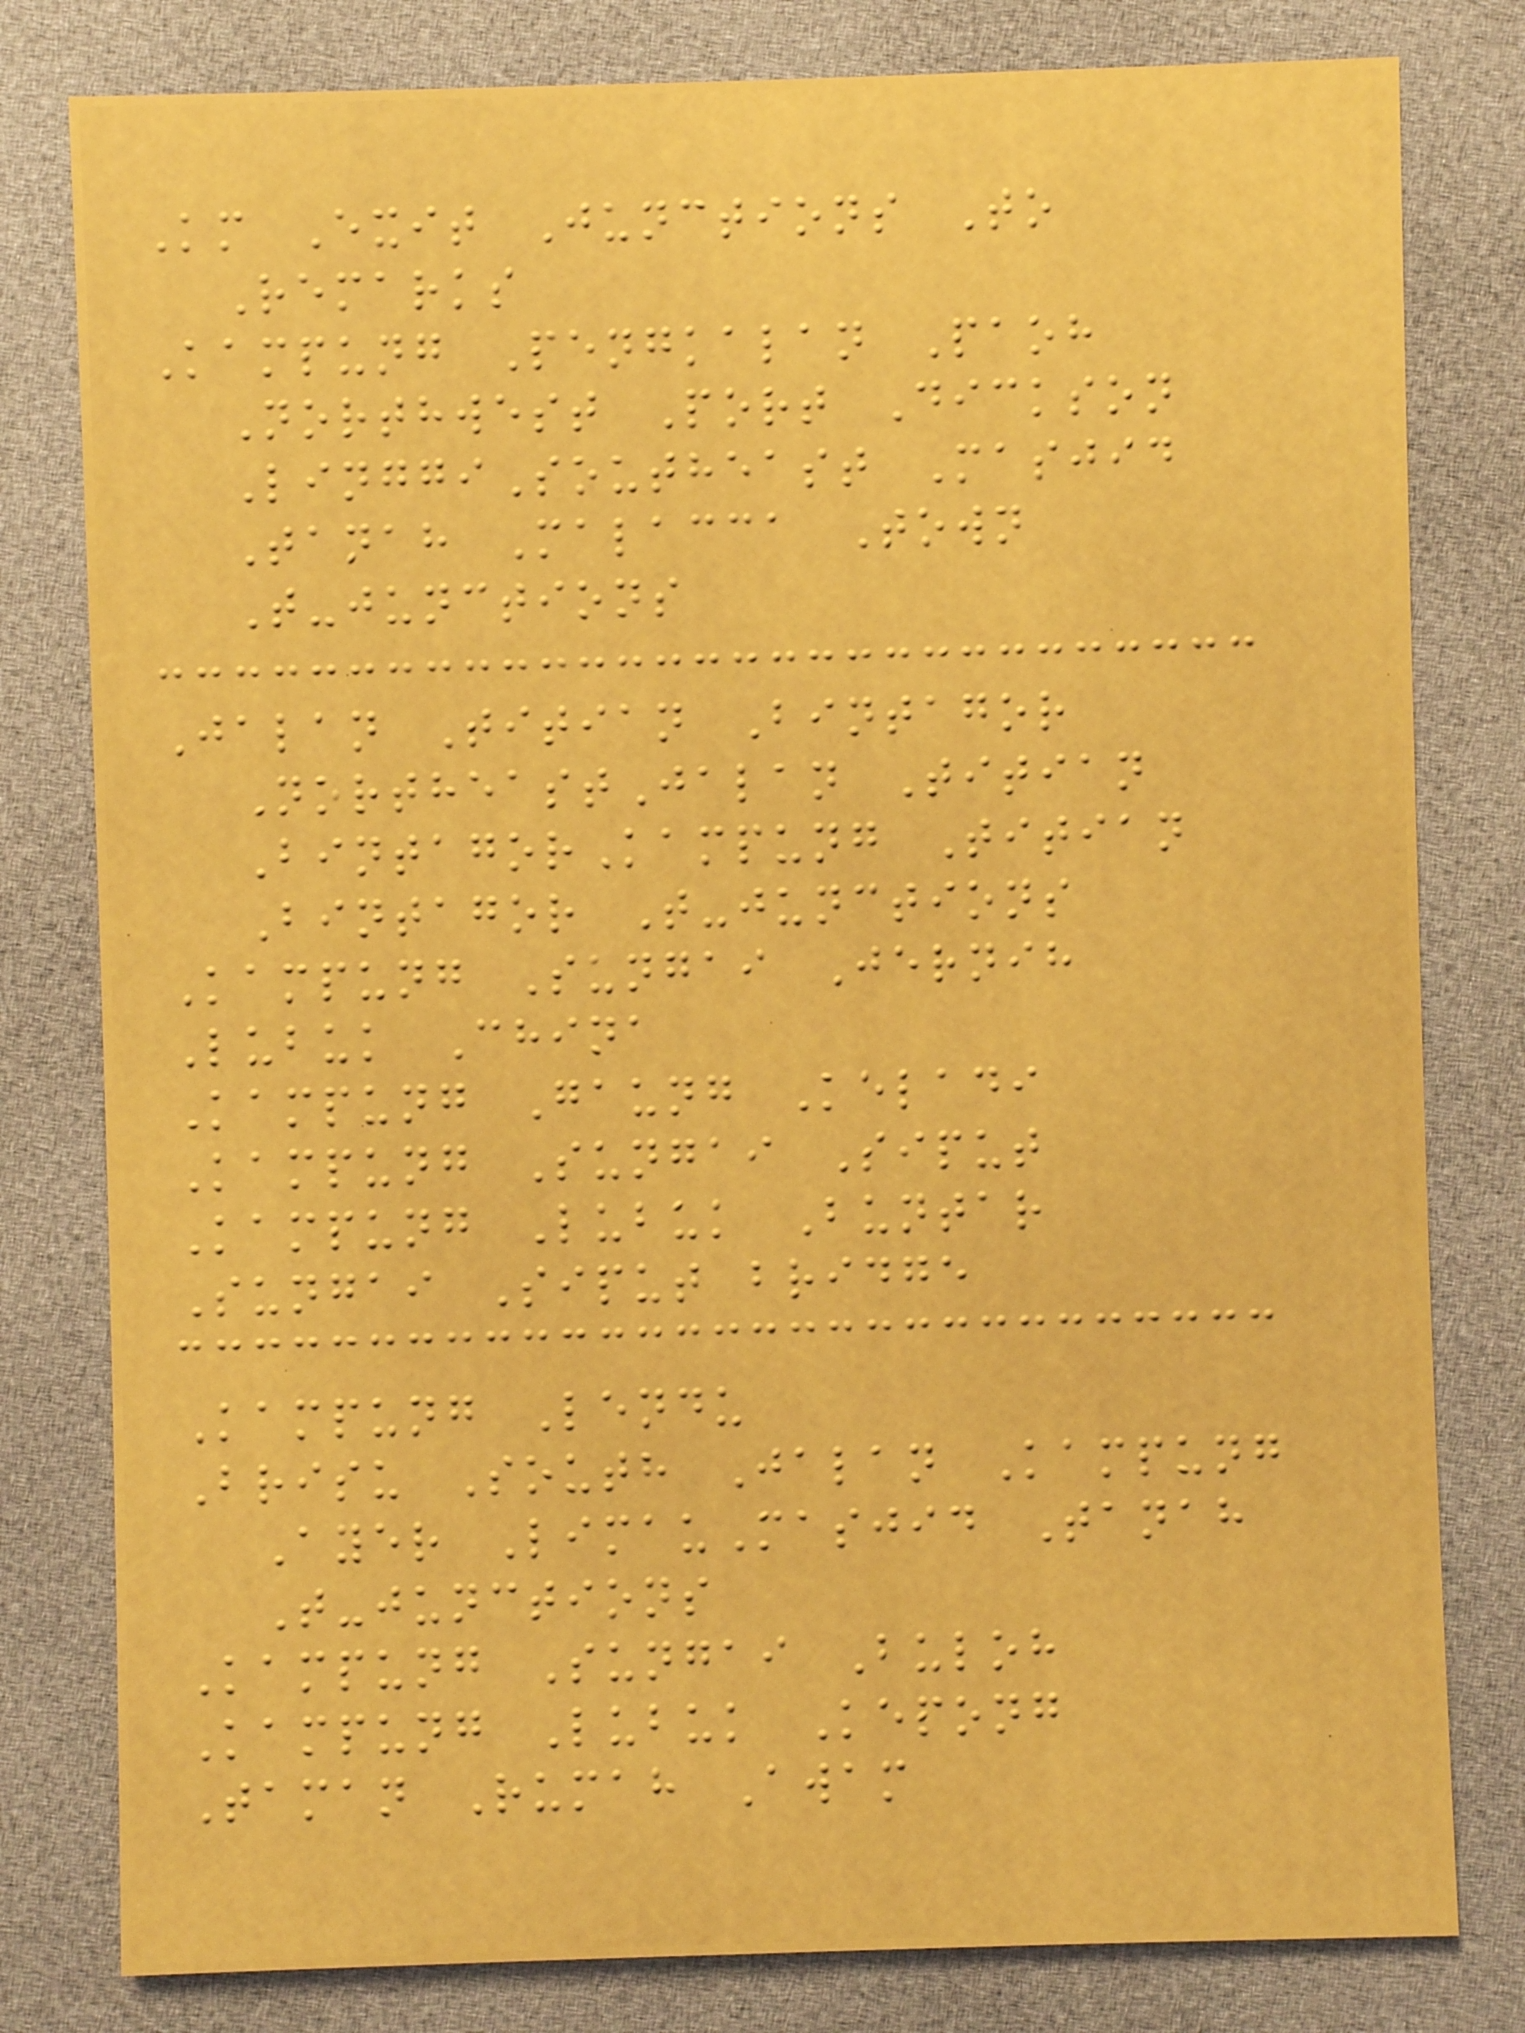Km Exit Junctions To
Remarks
Kampung Pengkalan Paoh
Northwest Port Dickson
LinggiSoutheast Masjid
Tanah Malacca Town
T-junctions
Jalan Titian Bintagor
NortheastJalan Titian
BintagorKampung Titian
Bintagor T-junctions
Kampung Sungai Jernih
Lubuk China
Kampung Gaung Keladi
Kampung Sungai Siput
Kampung Lubuk Buntar
Sungai Siput bridge
Kampung Lendu
Brisu South Jalan Kampung
Ayer LimauMasjid Tanah
T-junctions
Kampung Sungai Buloh
Kampung Lubuk Kepong
Taman Rumah Awam
